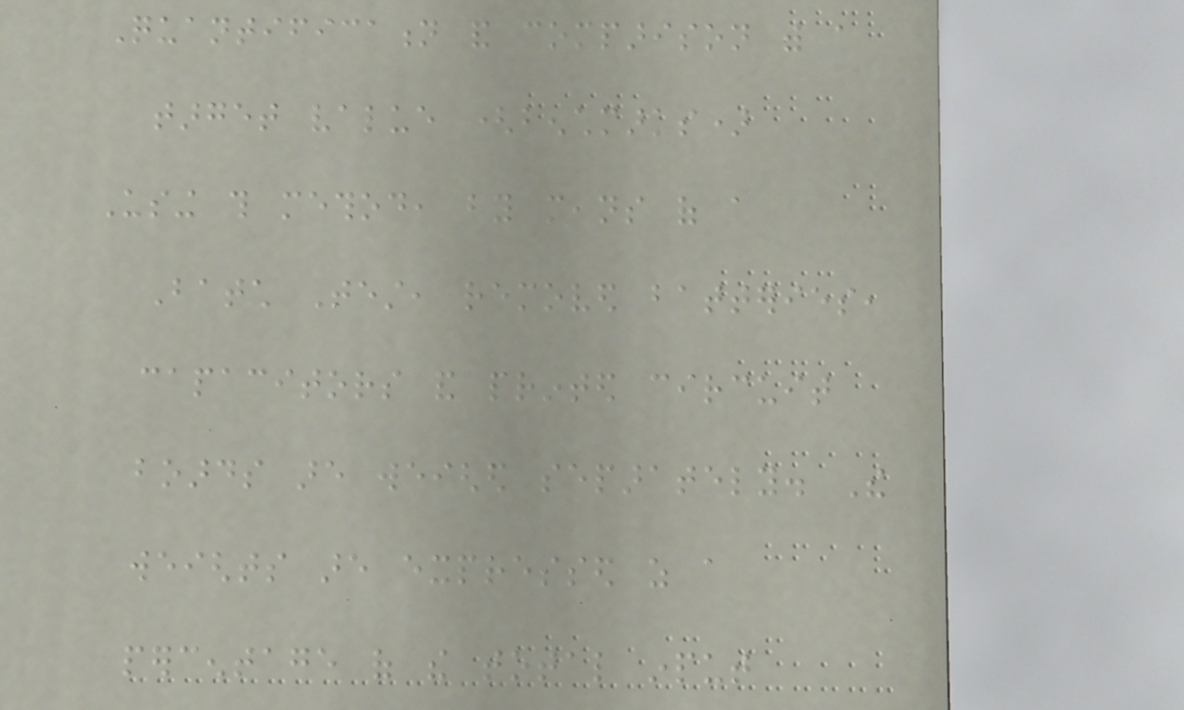Quantification and comparison with a
target value (benchmarks)
Using this method, by means of a
Batch Test, removed batteries,
capacitors and printed circuit
boards are weighed separately. The
weights are expressed as a
percentage of the total input
